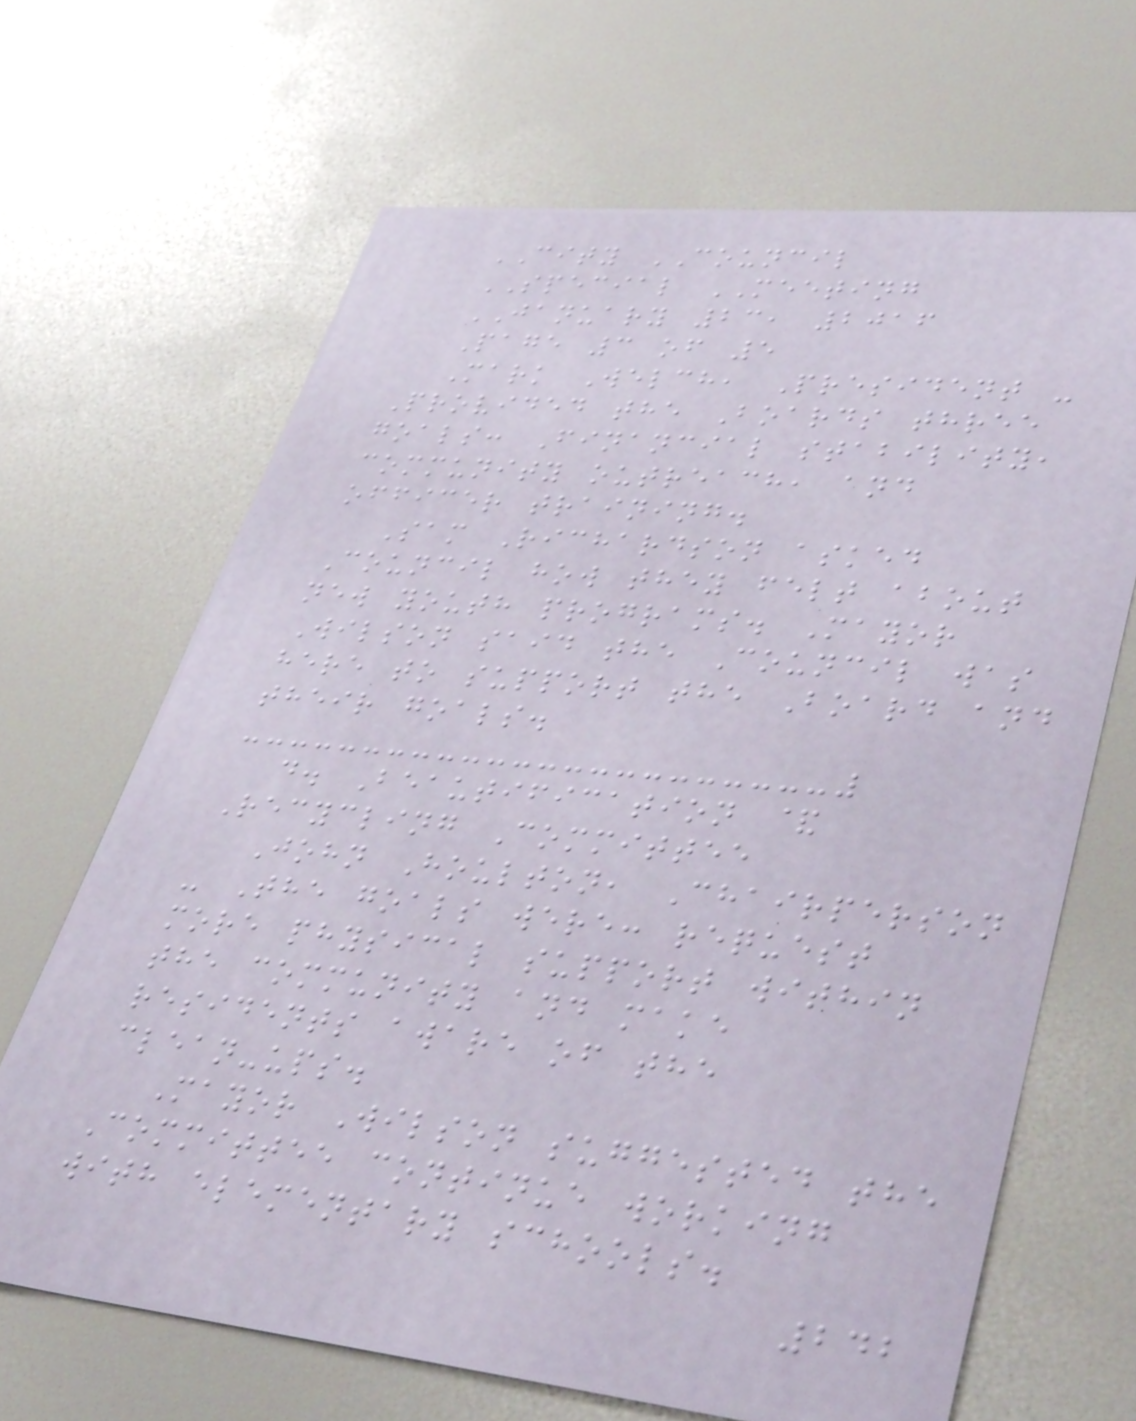CITY COUNCIL
SPECIAL MEETING
JANUARY 23, 2016
Page 3 of 5
Mark Welch, President -
Provided the Boards three
goals: Financial stability,
community outreach, and
officer training.
Sam Richardson asked
Council how they felt about
new youth programs. Mayor
Wilson said the Council was
here to support the Board and
their goals.
d. Beautification &
Recycling Committee
John Houlton, Chairperson
- The goals were: request
more physical support within
the community and make
residents aware of the
clean-ups.
Mayor Wilson suggested the
Committee continue working
with elementary schools.
242
